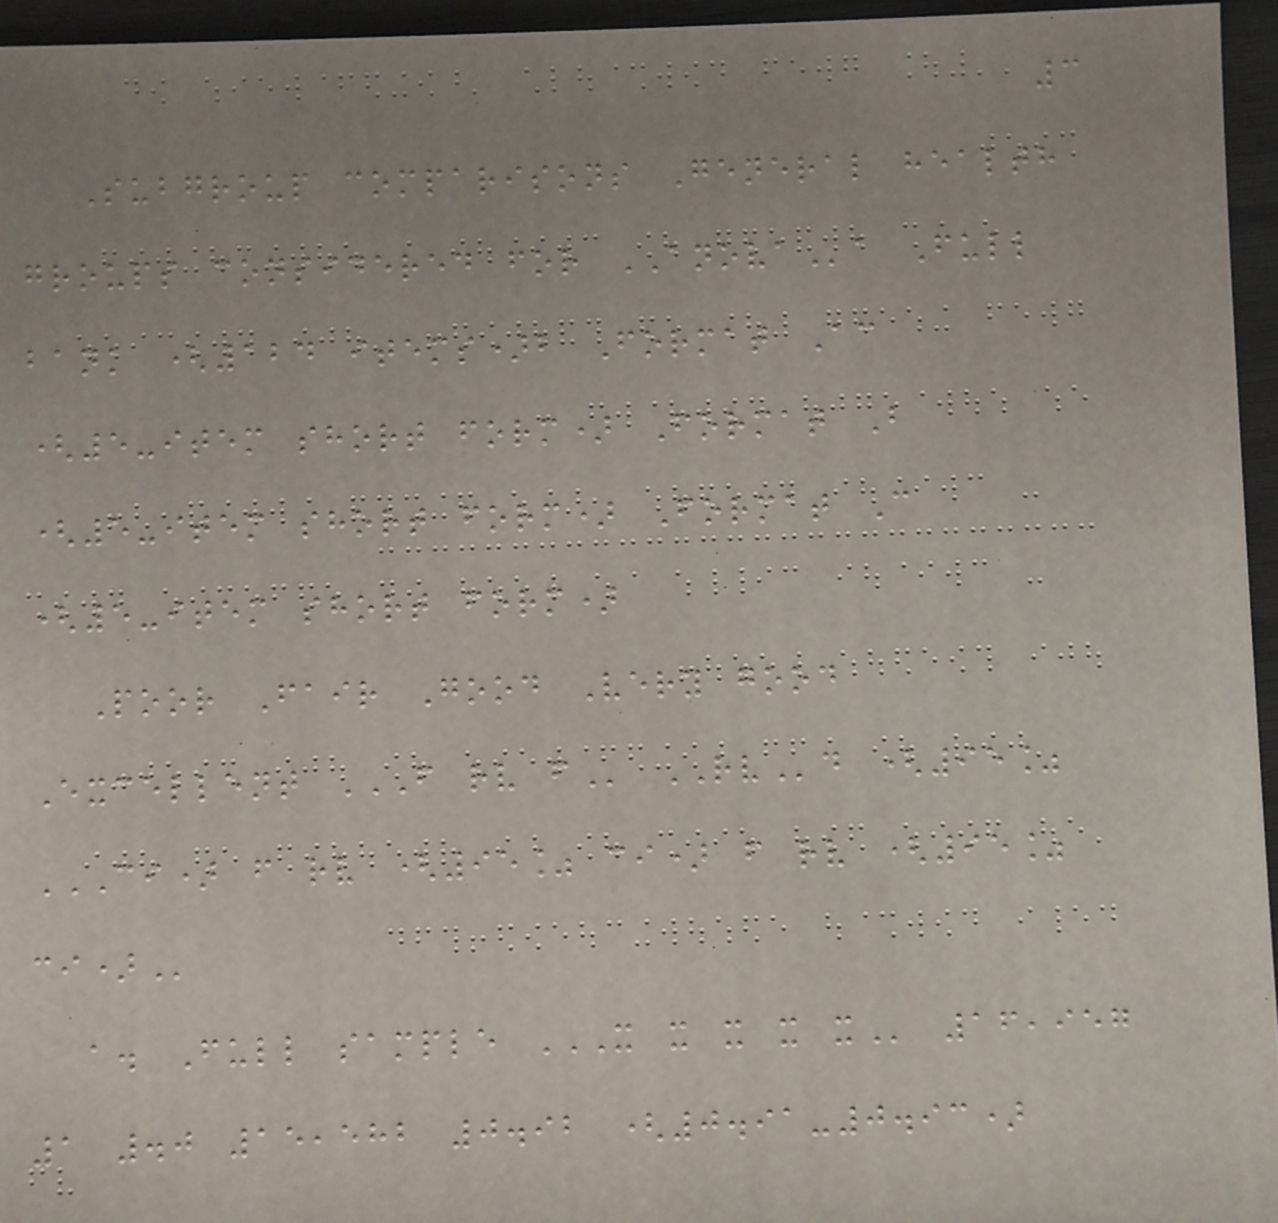3
Subgroup comparisons General health
groups considered for ANOVAa Full
bank (124 items)b Format Ac
(5-item short form) Format B
(5-item short form) Format C
(5-item short form)
Poor Fair Good Very good
Excellent F RV F RVd (95%
CI) F RV (95% CI) F RV (95%
CI)
a. Full sample X X X X X 16,957
1 .0 15,582 0.92 (0.91-0.93)
